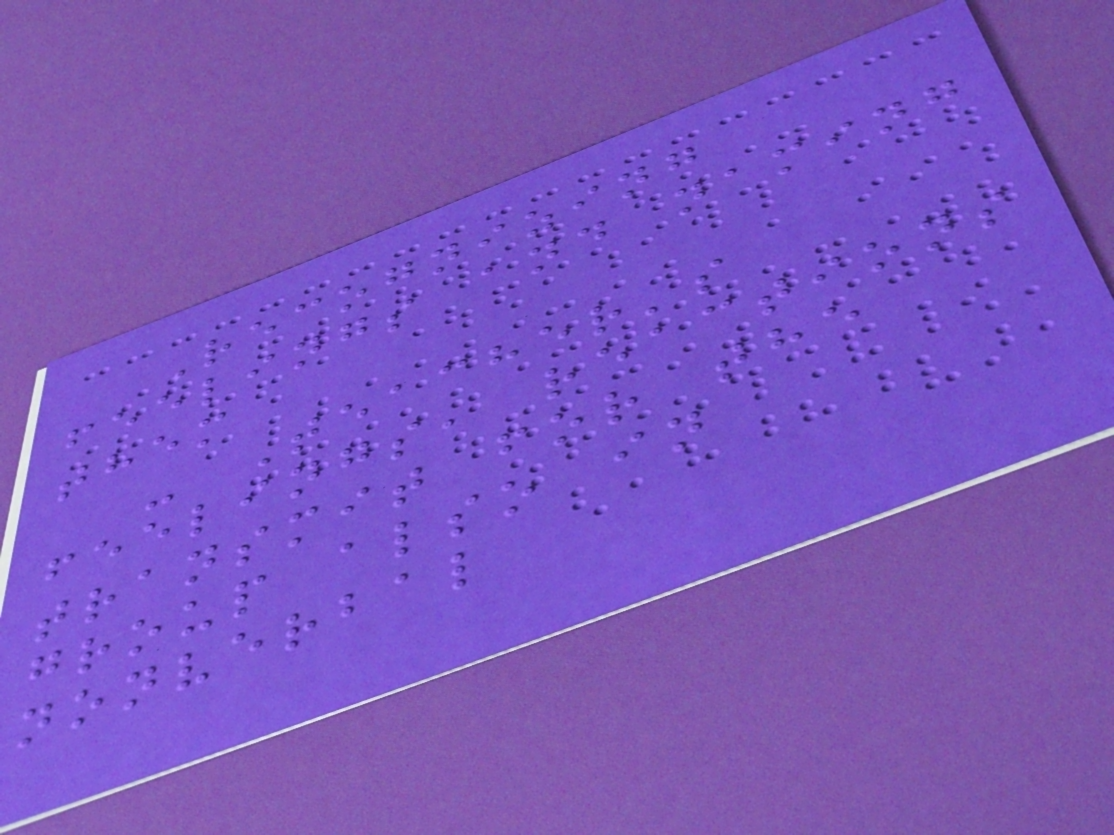Recognizing
feelings and naming
them
- Teacher's
feelings, reactions
transmit for the
group also in
nonverbal
